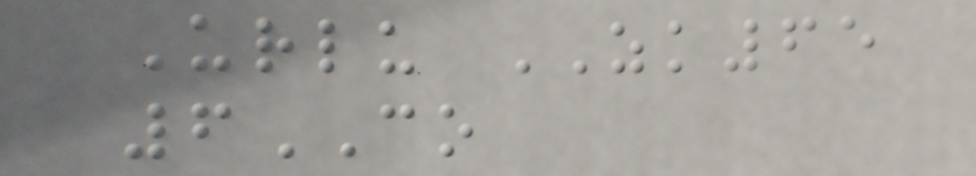Urlu ZK65
6CO
